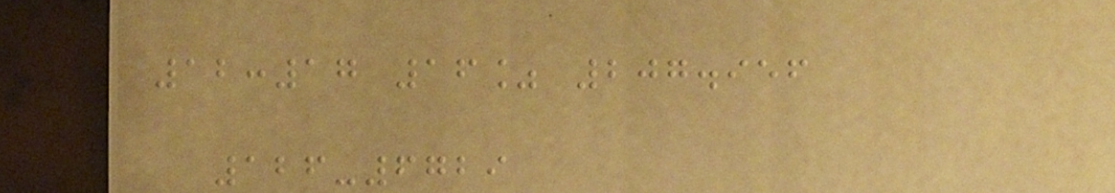12:17 16% 207.956
126-6729
